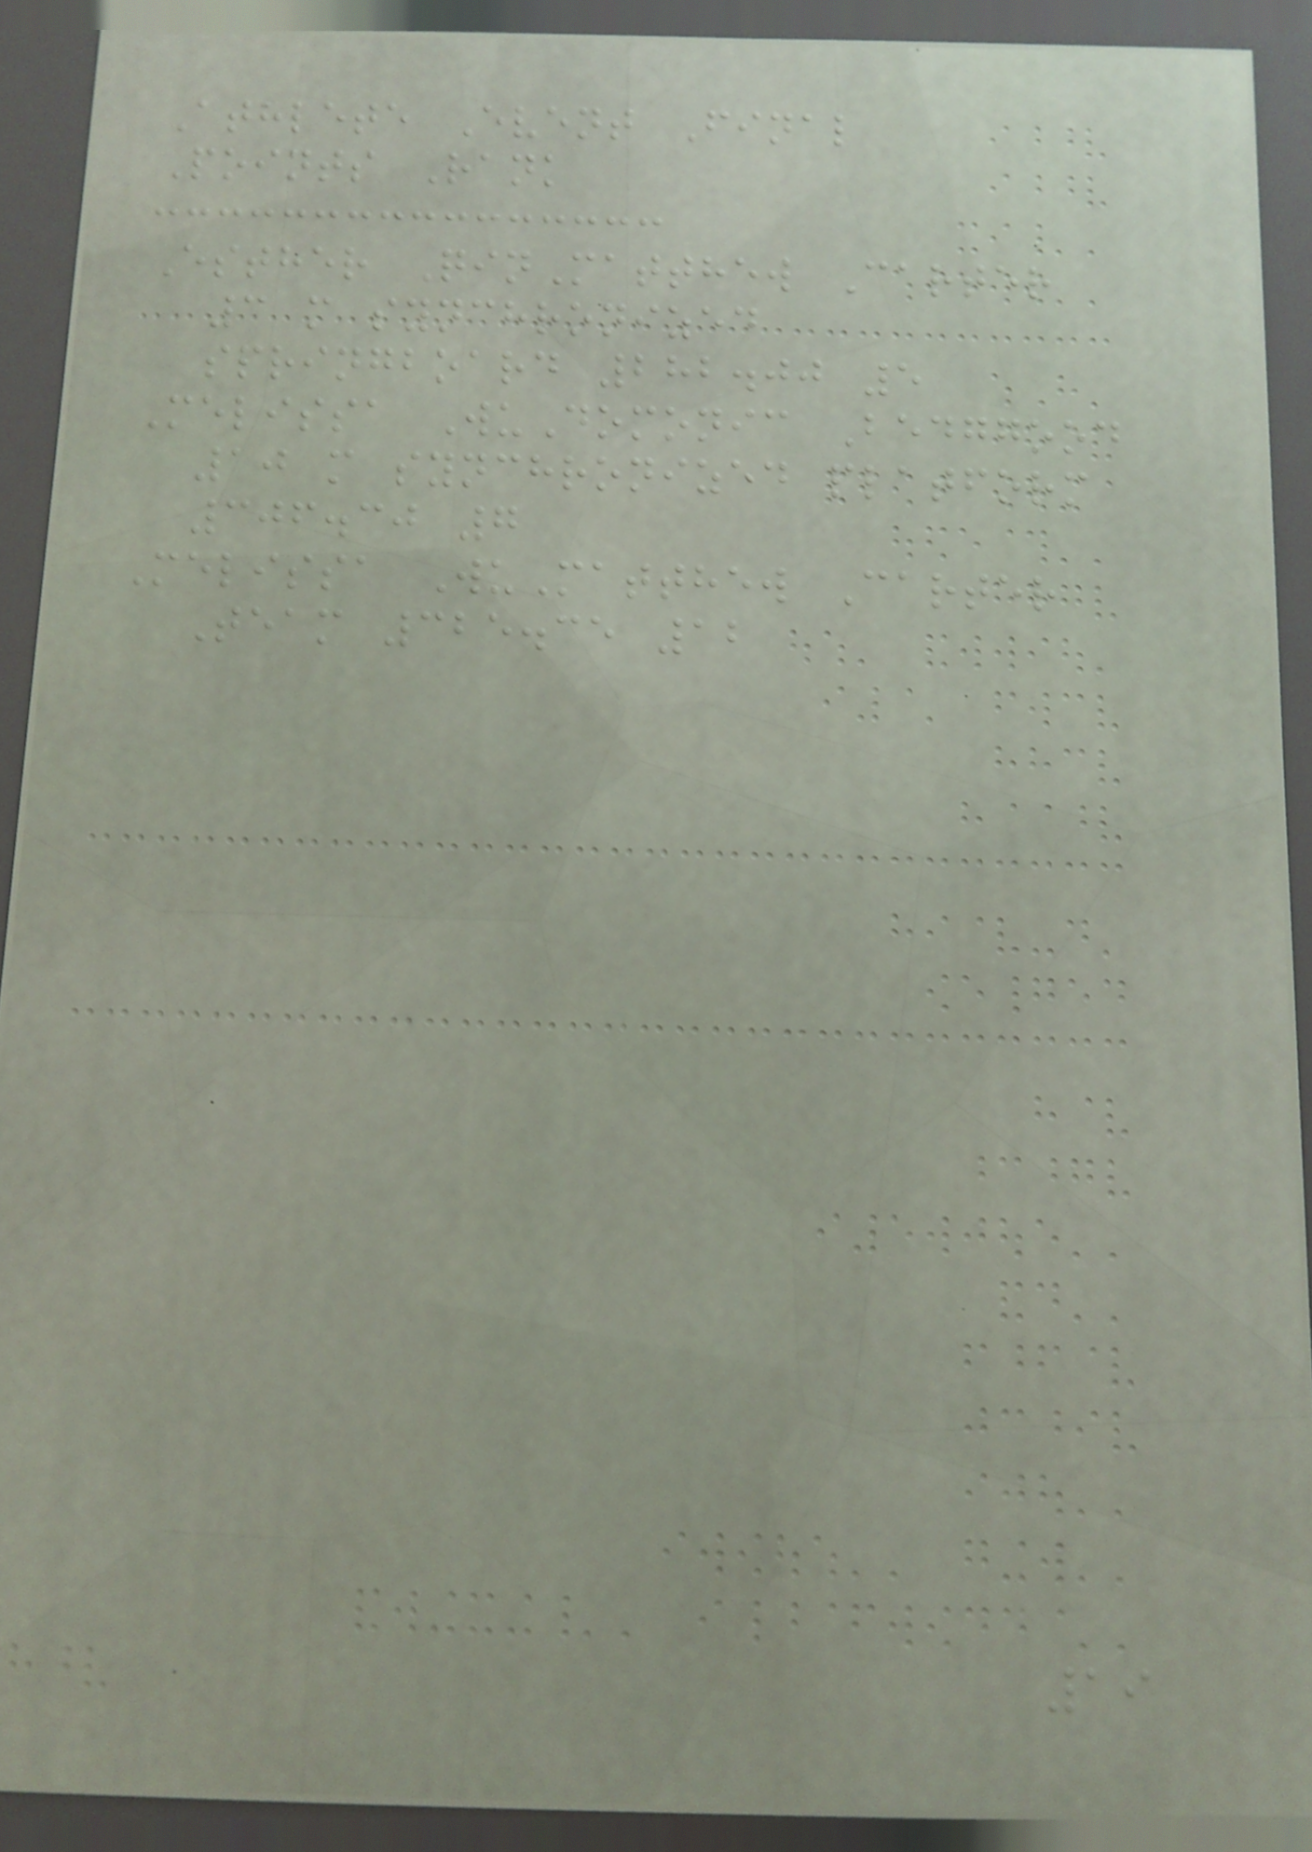Athlete Event Final
Points Rank
Esther QinMatthew Carter
3 m synchronized
springboard 282.00 5
Melissa WuDomonic Bedggood
10 m synchronized platform
306.30 7
Melissa WuMatthew Carter
Team 325.35 12
19
